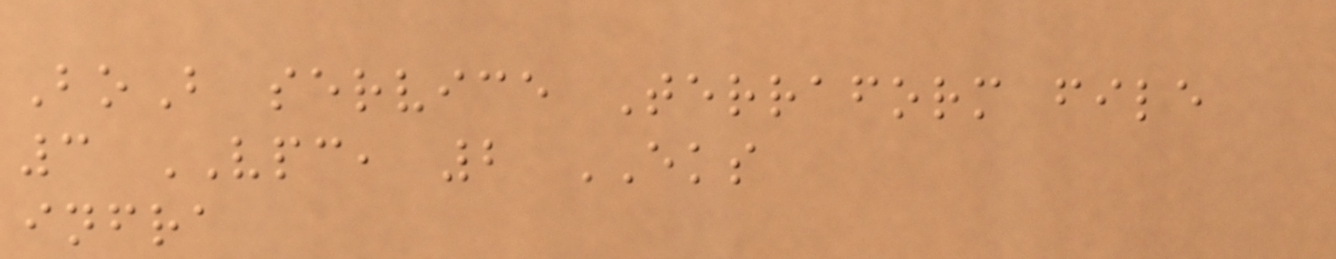BoB service Terraform file
3 VPC, 2 EKS
infra
